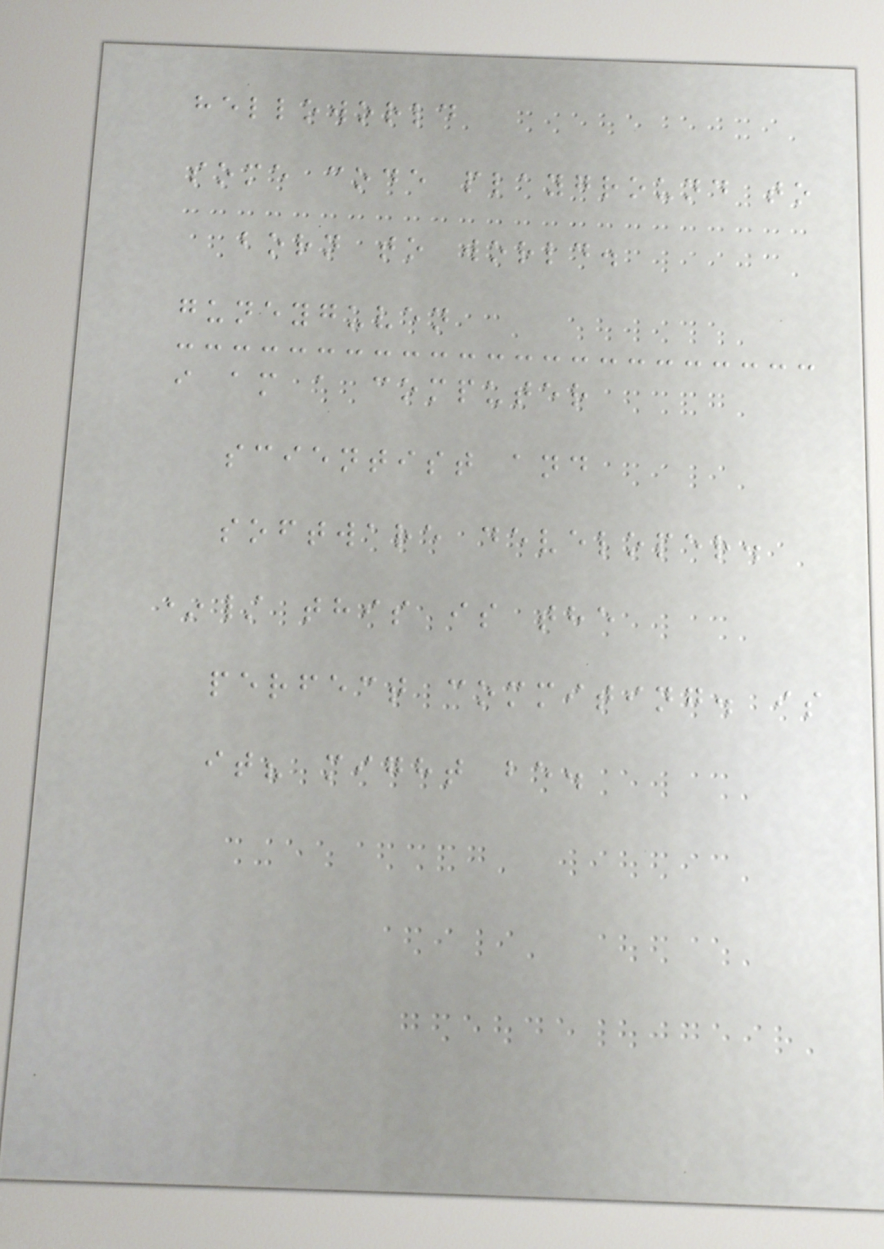helloworld
some code playground to
born to world.
guneyguven
i am a computer
scientist and
software developer.
*/ this is the
perfect commiting. is
it? might be.
